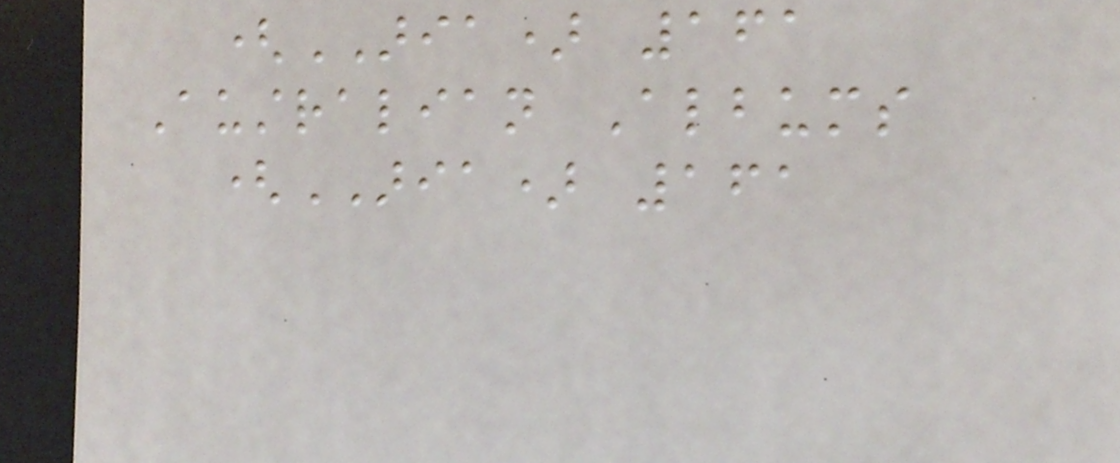(ARIA) 161
Australian Albums
(ARIA) 161
